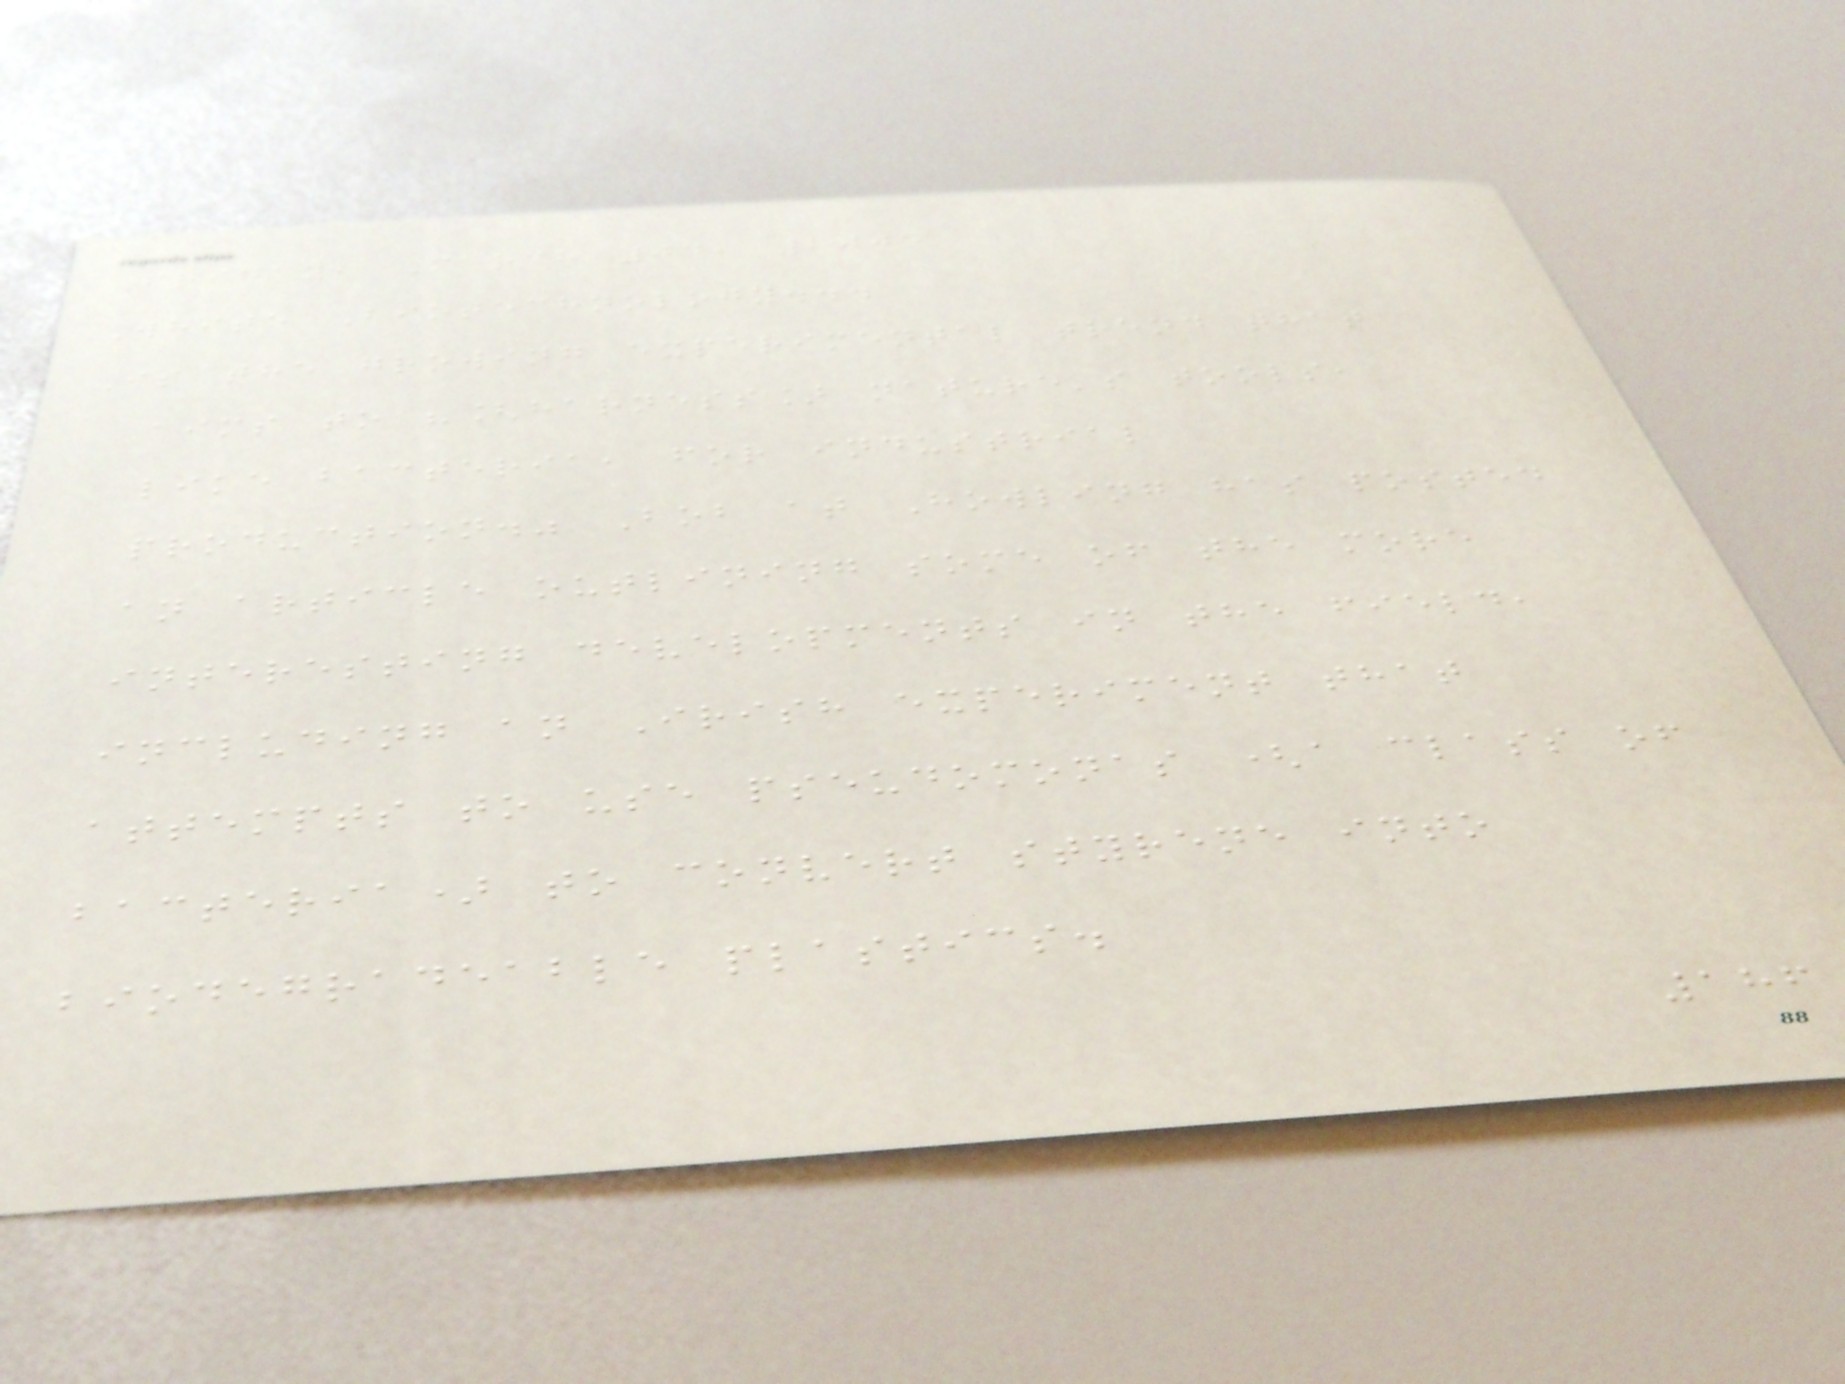Friday, March 04, 2005
White Biotechnology...
Is the growing experimental trend that
aims to "[harness] nature's tools,
like bacteria, for industrial
production." Bob at Howling has posted
an article outlining some of the more
interesting developments in the field,
including an Irish experiment that
attempts to use pseudomonas (a class of
bacteria) to convert styrene into
biodegradeable plastics.
186
